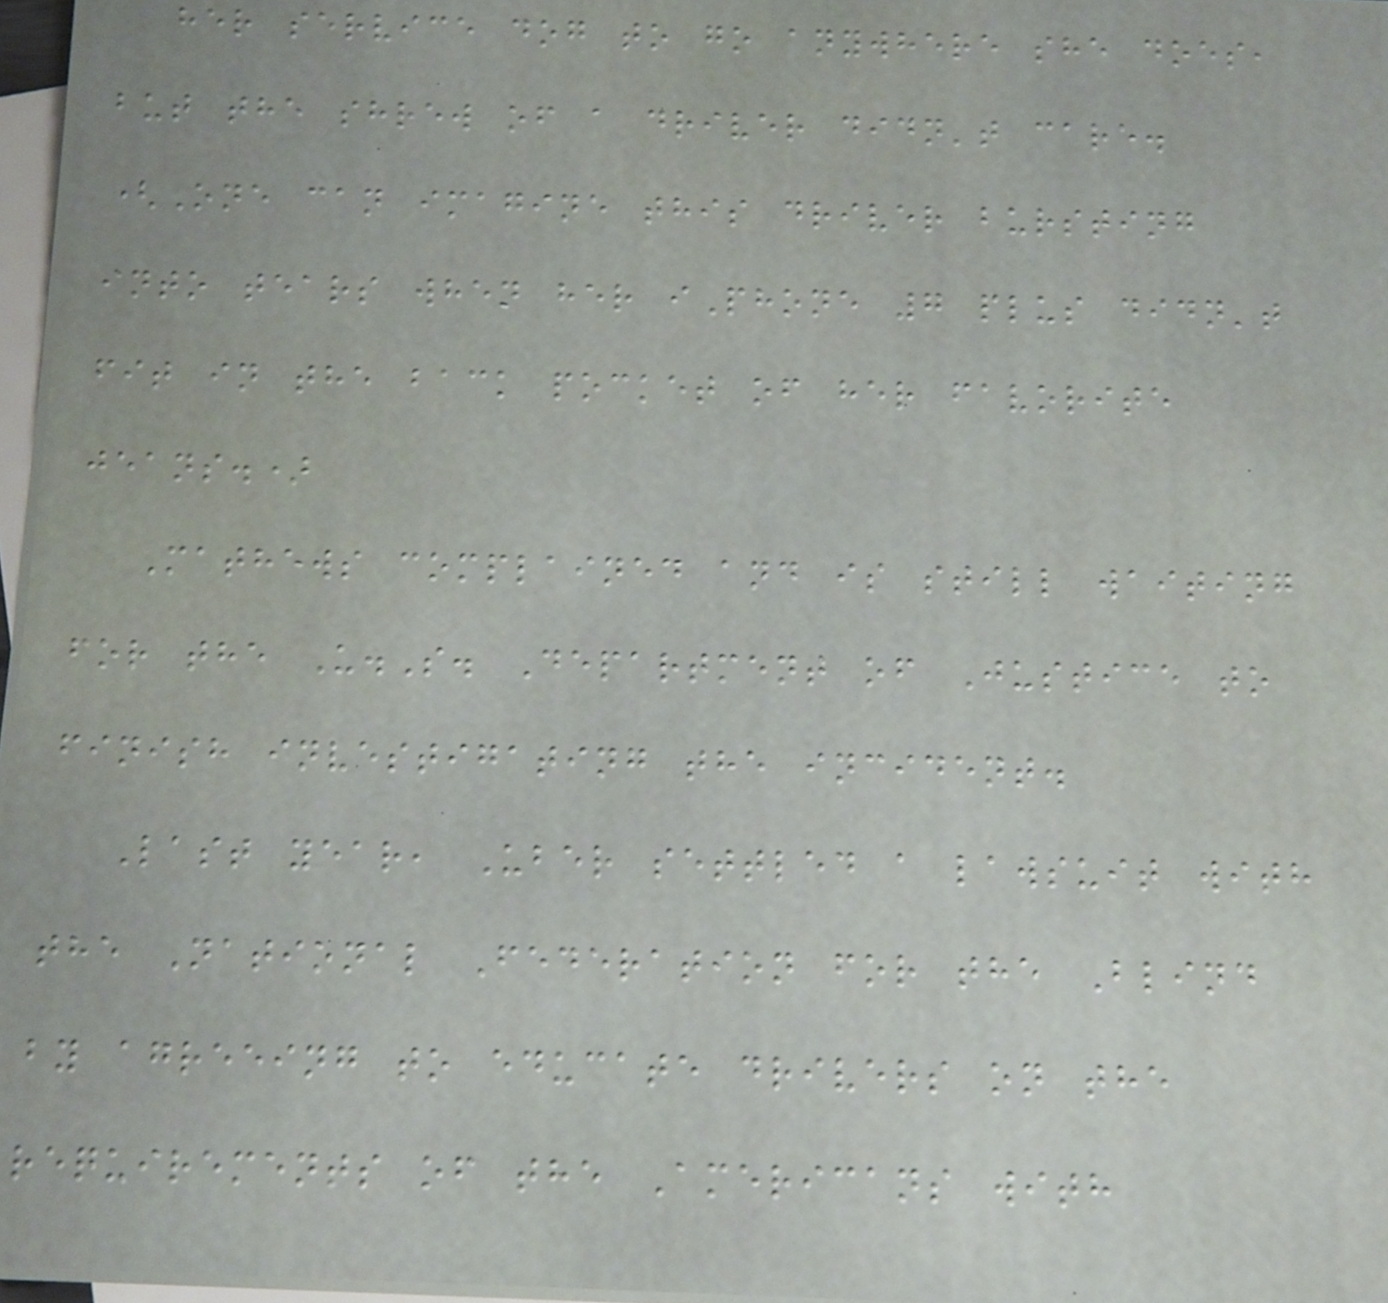her service dog to go anywhere she does,
but the shrew of a driver didn't care.
(One can imagine this driver bursting
into tears when her iPhone 7 plus didn't
fit in the back pocket of her favorite
jeans.)
Mathews complained and is still waiting
for the U.S. Department of Justice to
finish investigating the incident.
Last year, Uber settled a lawsuit with
the National Federation for the Blind
by agreeing to educate drivers on the
requirements of the Americans with
